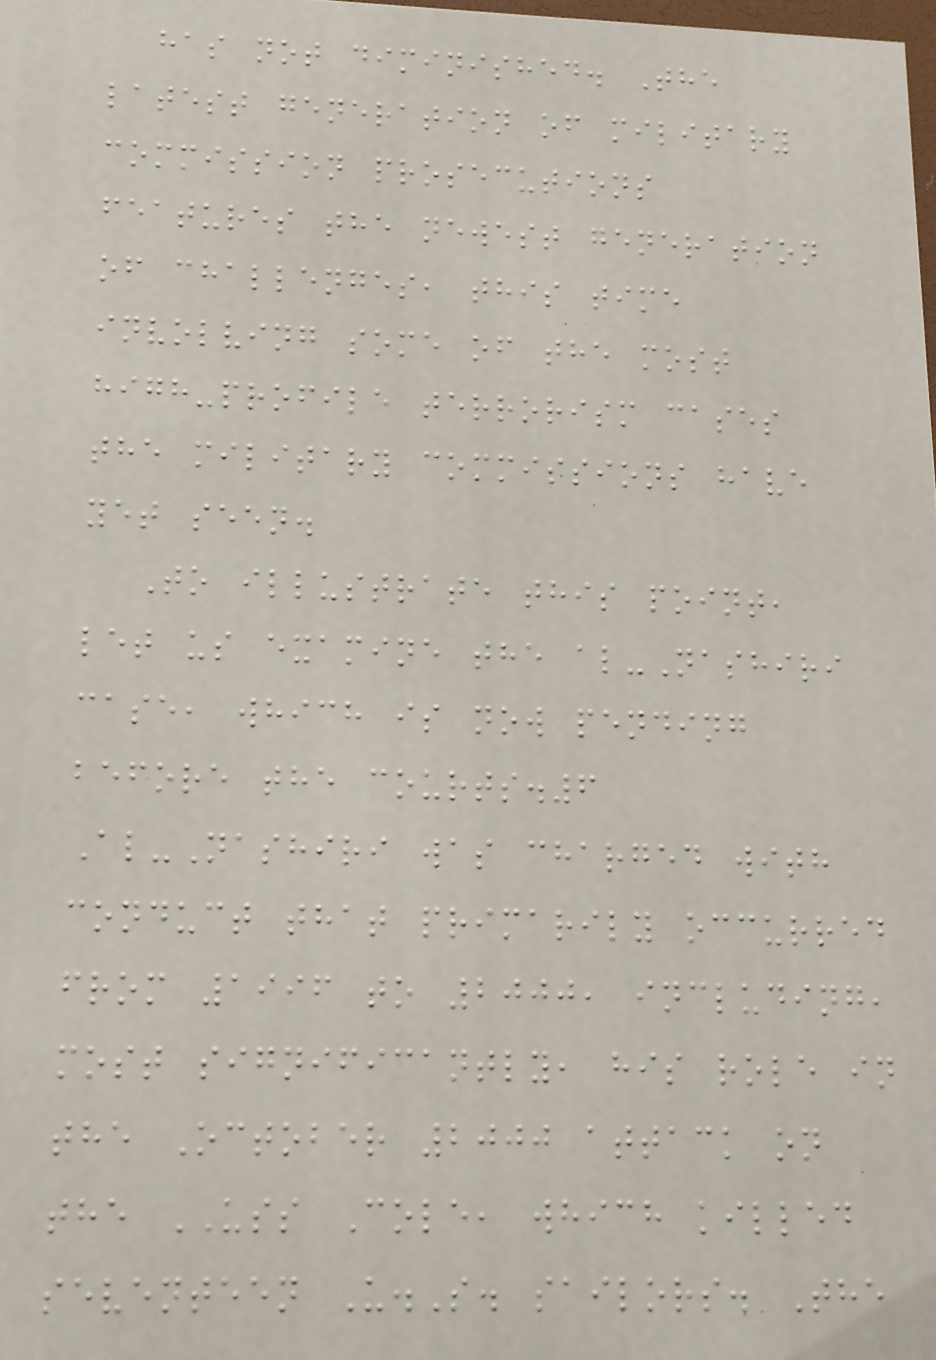has not diminished. The
latest generation of military
commission prosecutions
features the newest generation
of challenges, this time
involving some of the most
high-profile terrorism cases
the military commissions have
yet seen.
To illustrate this point,
let us examine the al-Nashiri
case, which is now pending
before the courts.6
Al-Nashiri was charged with
conduct that primarily occurred
from 1996 to 2000, including,
most significantly, his role in
the October 2000 attack on
the USS Cole, which killed
seventeen U.S. sailors. The
